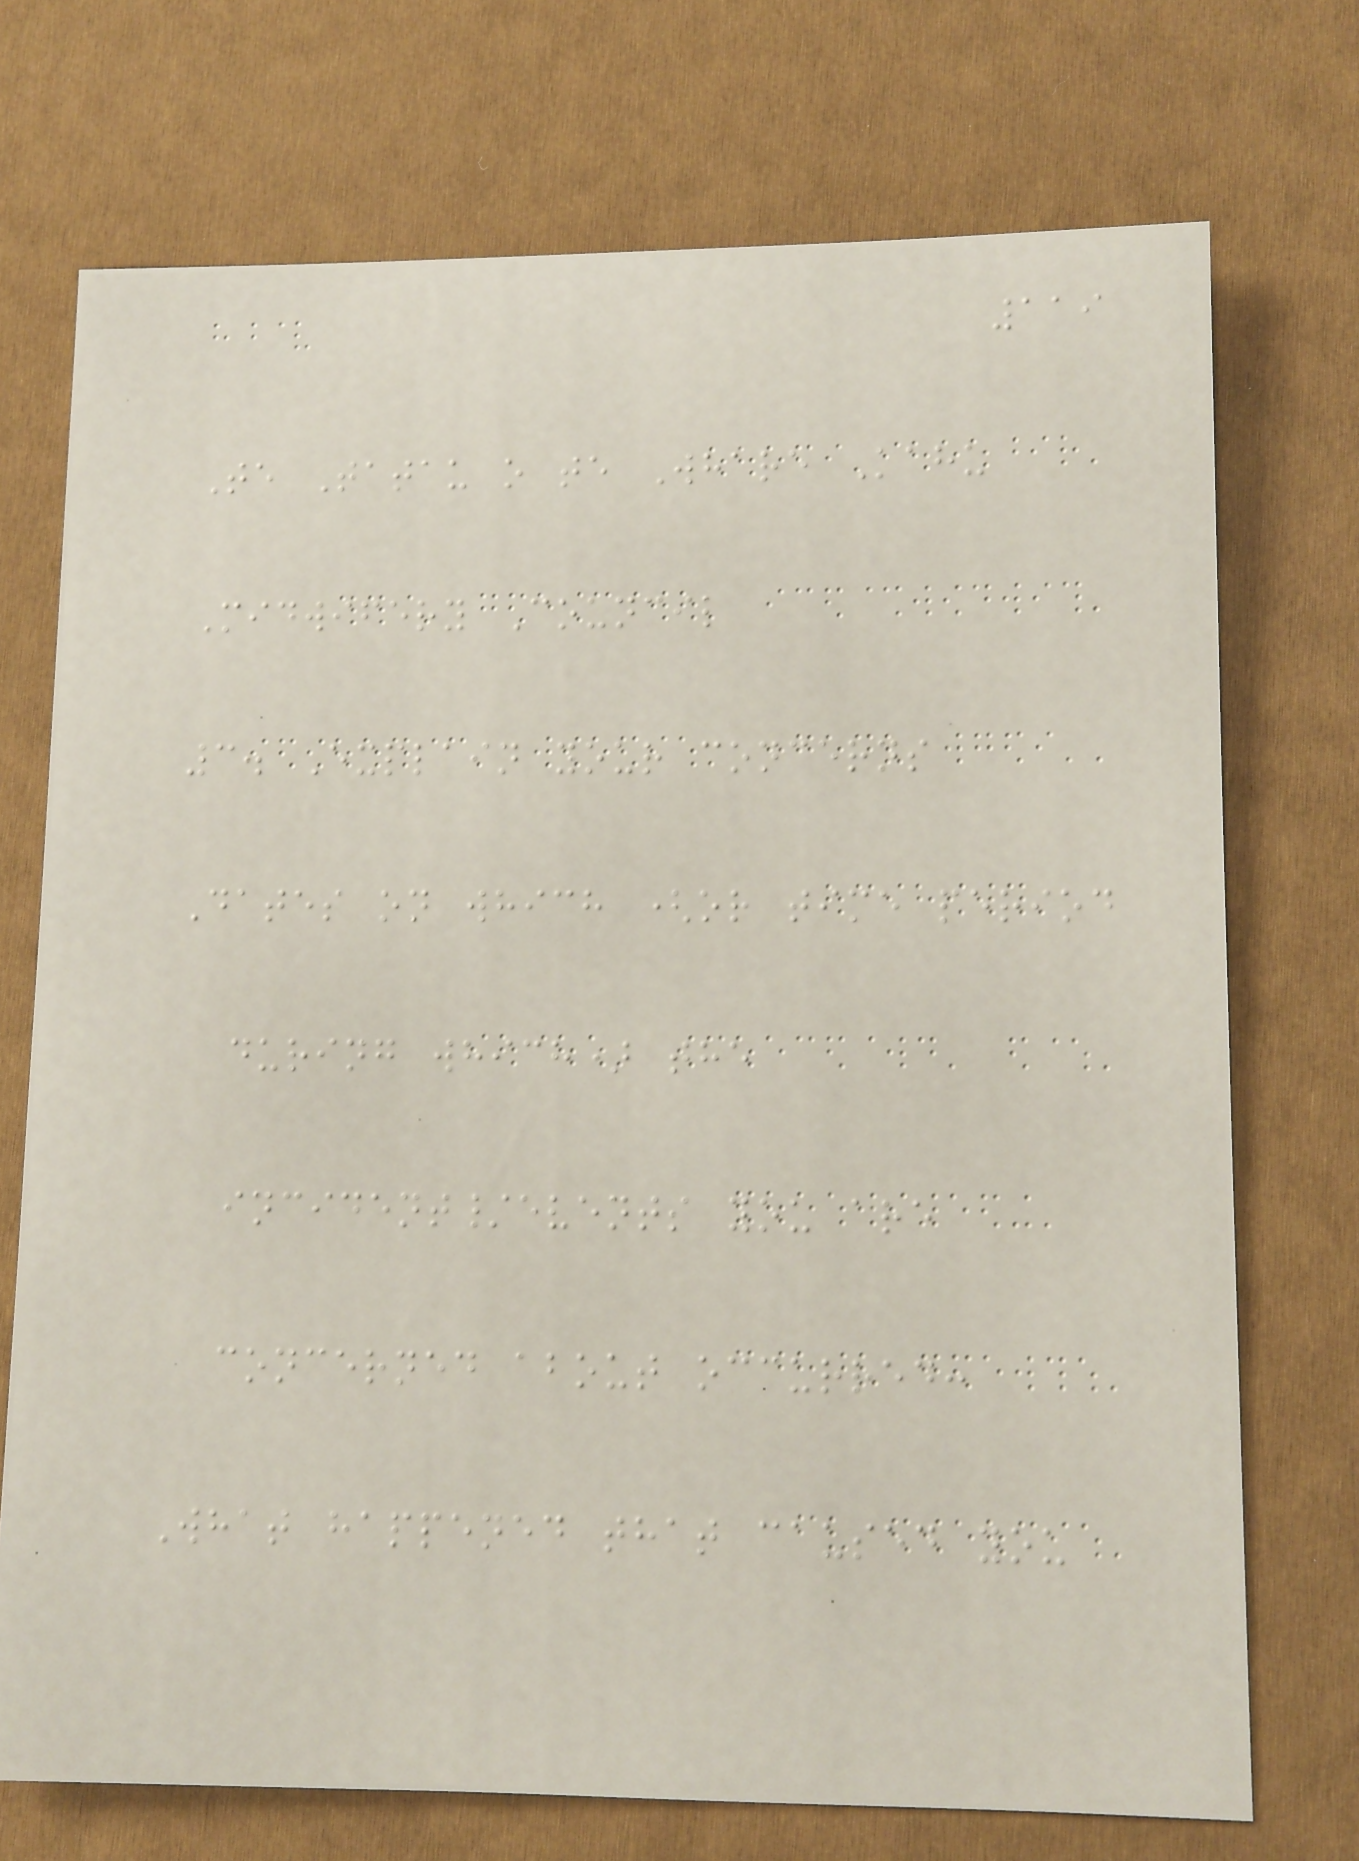119
Te Tatau o te Whare Kahu
Midwifery Council
3. Explain your concerns
Dates on which (or time period
during which) the
incident/events you are
concerned about occurred:
What happened that caused you
